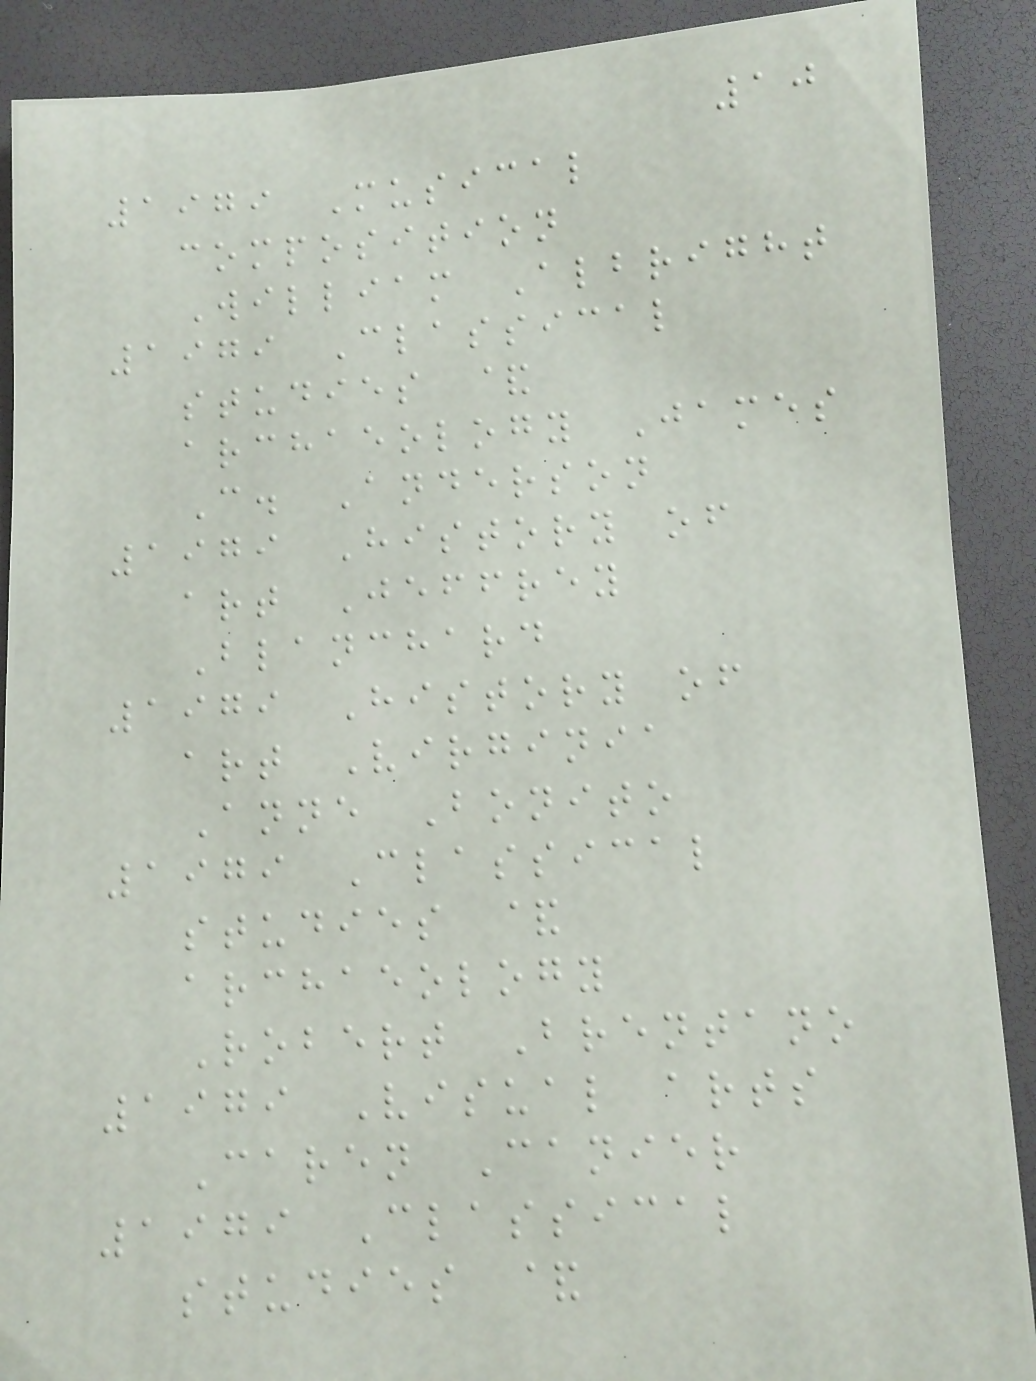10
1979 Musical
composition
William Albright
1979 Classical
studies &
archaeology James
C. Anderson
1979 History of
art Jeffrey
Blanchard
1979 History of
art Virginia
Anne Bonito
1979 Classical
studies &
archaeology
Robert Brentano
1979 Visual arts
Caren Canier
1979 Classical
studies &
